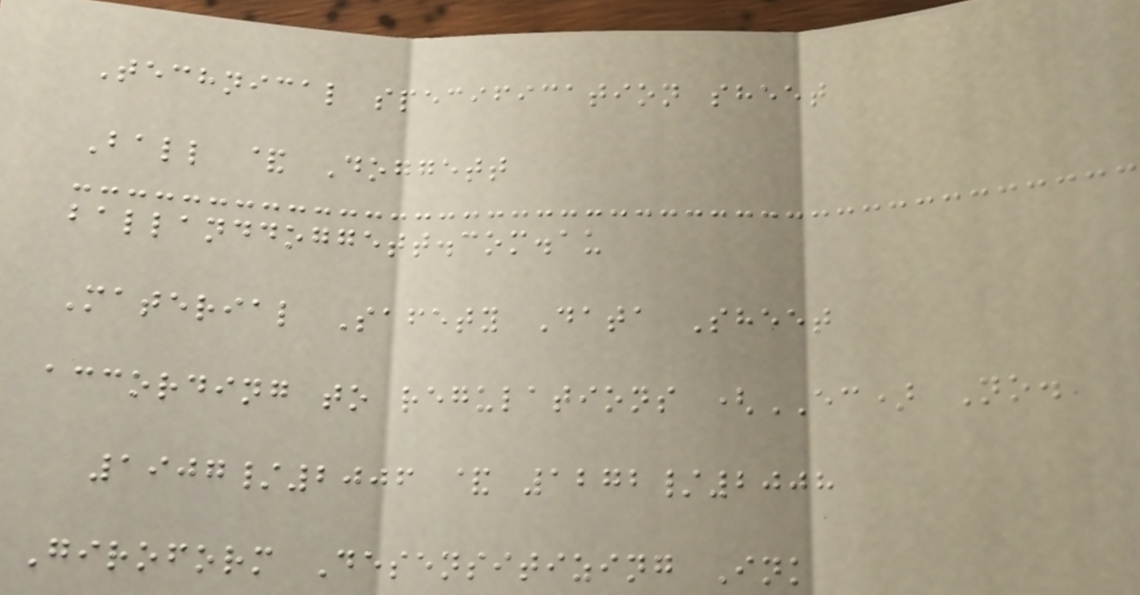Technical specification sheet
Ball & Doggett
ballanddoggett.com.au
Material Safety Data Sheet
according to regulations (EC) No.
1907/2006 & 1272/2008
Giroform Desensitizing Ink
